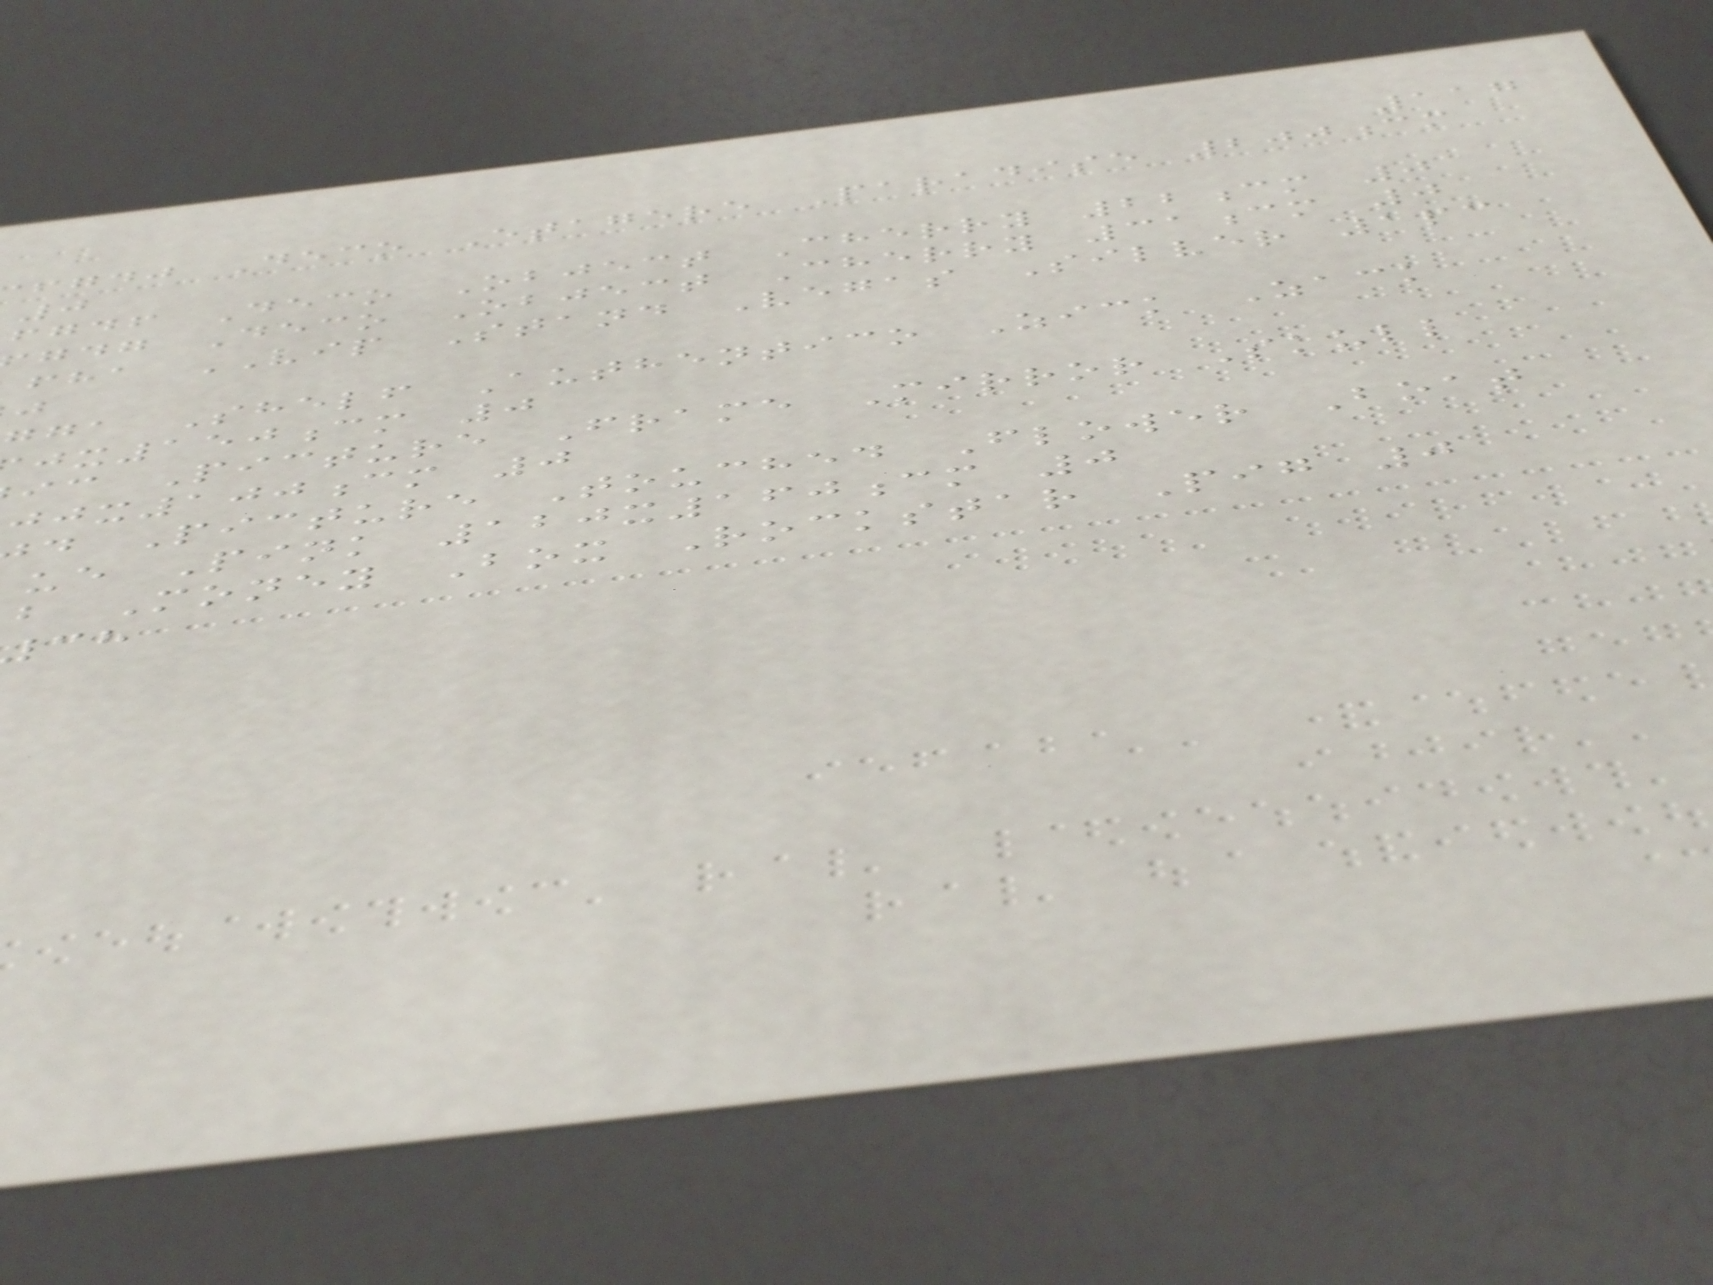117
fgdj Deco Etagere Paradise 200cm
0
fgdf Deco Object Cherry 22cm 0
gdg Deco Object Cherry 31cm 0
fha VIP Stand Vegas Silver 1pc
gga Shelf Authentico Zick Zack
x150cm 0
ic Picture Frame Mirror Skull
x100cm 0
d Picture Touched Flower Boat
ue Pink 120x160cm 0
b Money Box Rockstar Pig 0
